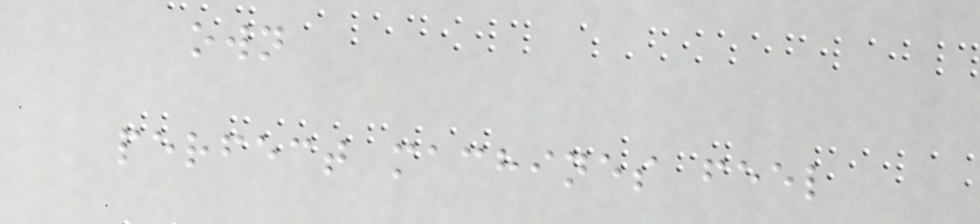own
perfect machines feel
